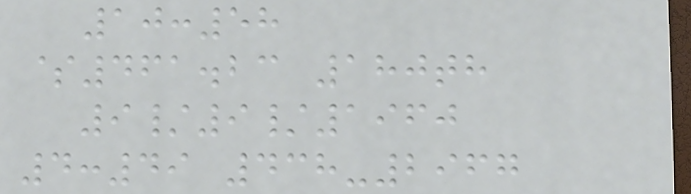10:58
$461.23 180th
9/9/1960
4:49 438-2967
